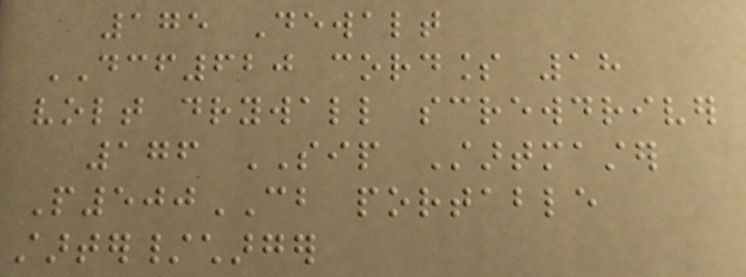175 Dewalt
DCF620 cordless 18
volt drywall screwdriver
176 SIP Startmaster
P500CB portable
starter/charger
